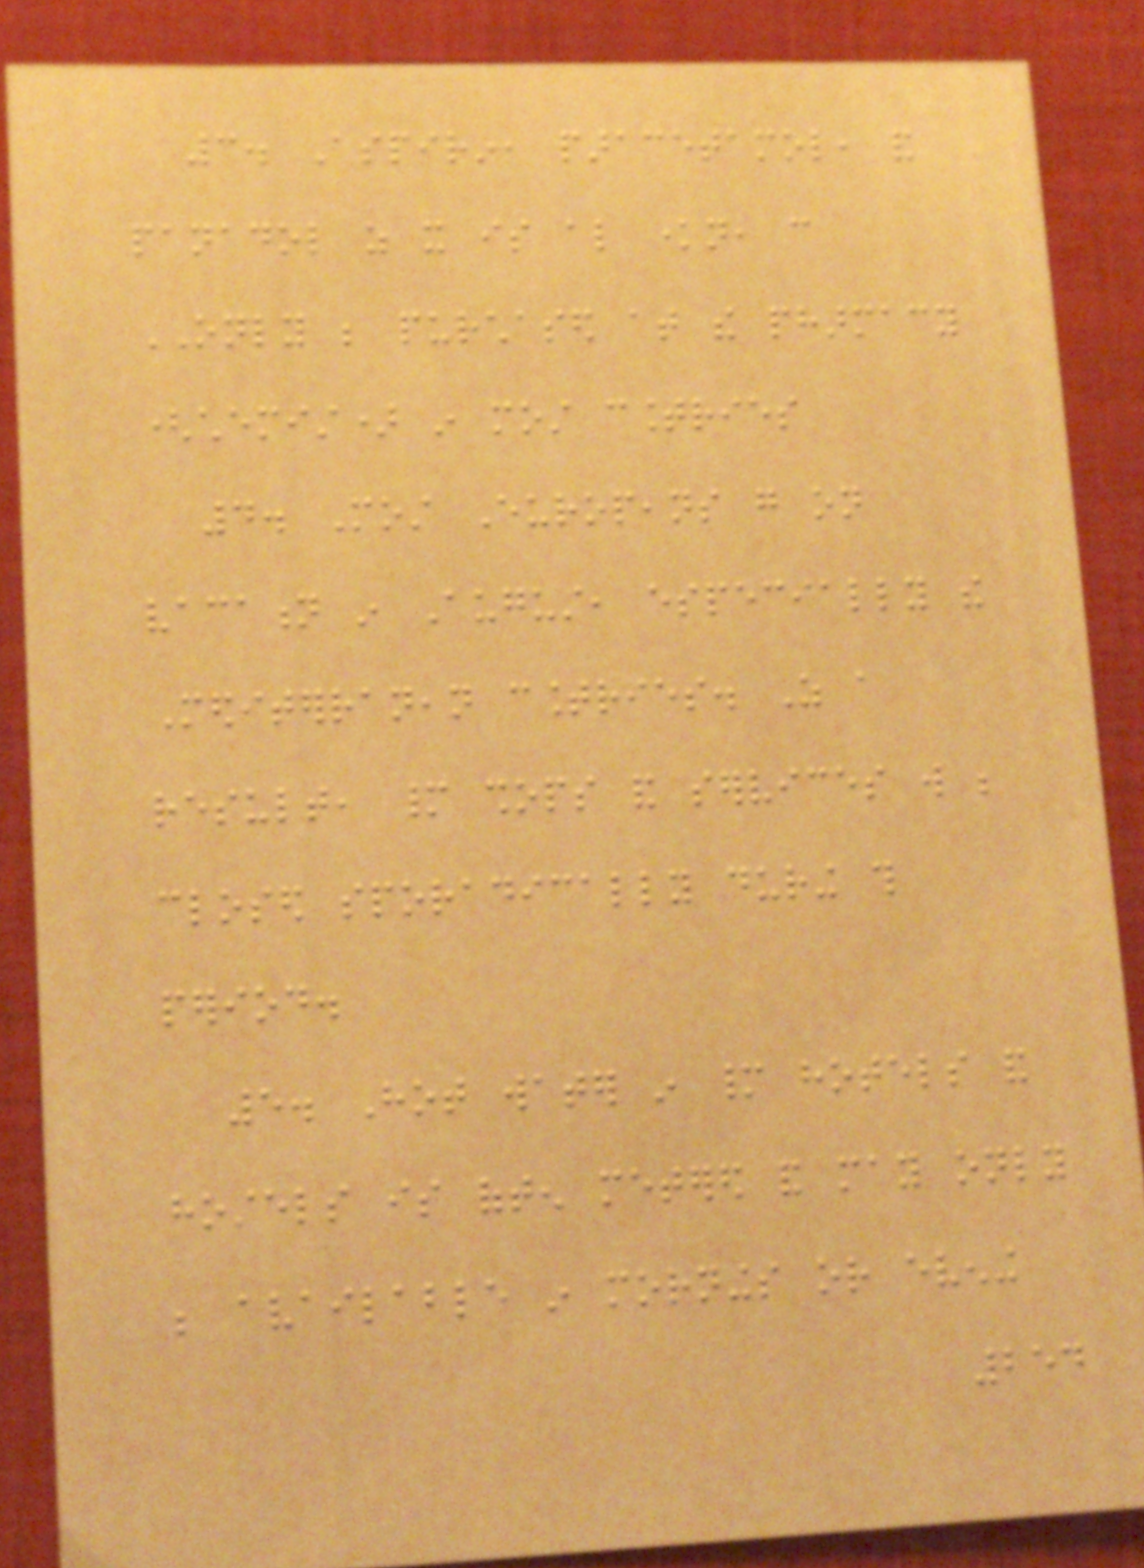3. Aspirin, paracetamol, and
panadol as it is also known, can
ONLY be purchased at the pharmacy
(chemist) in most countries
4. Most Europeans go on
vacation in August, especially the
Mediterranean countries. As a
result, many shops and services will be
closed sporadically during this
period.
5. Hot water in many hotels and
hostels is often metered and may only
be available in mornings or evening
254
